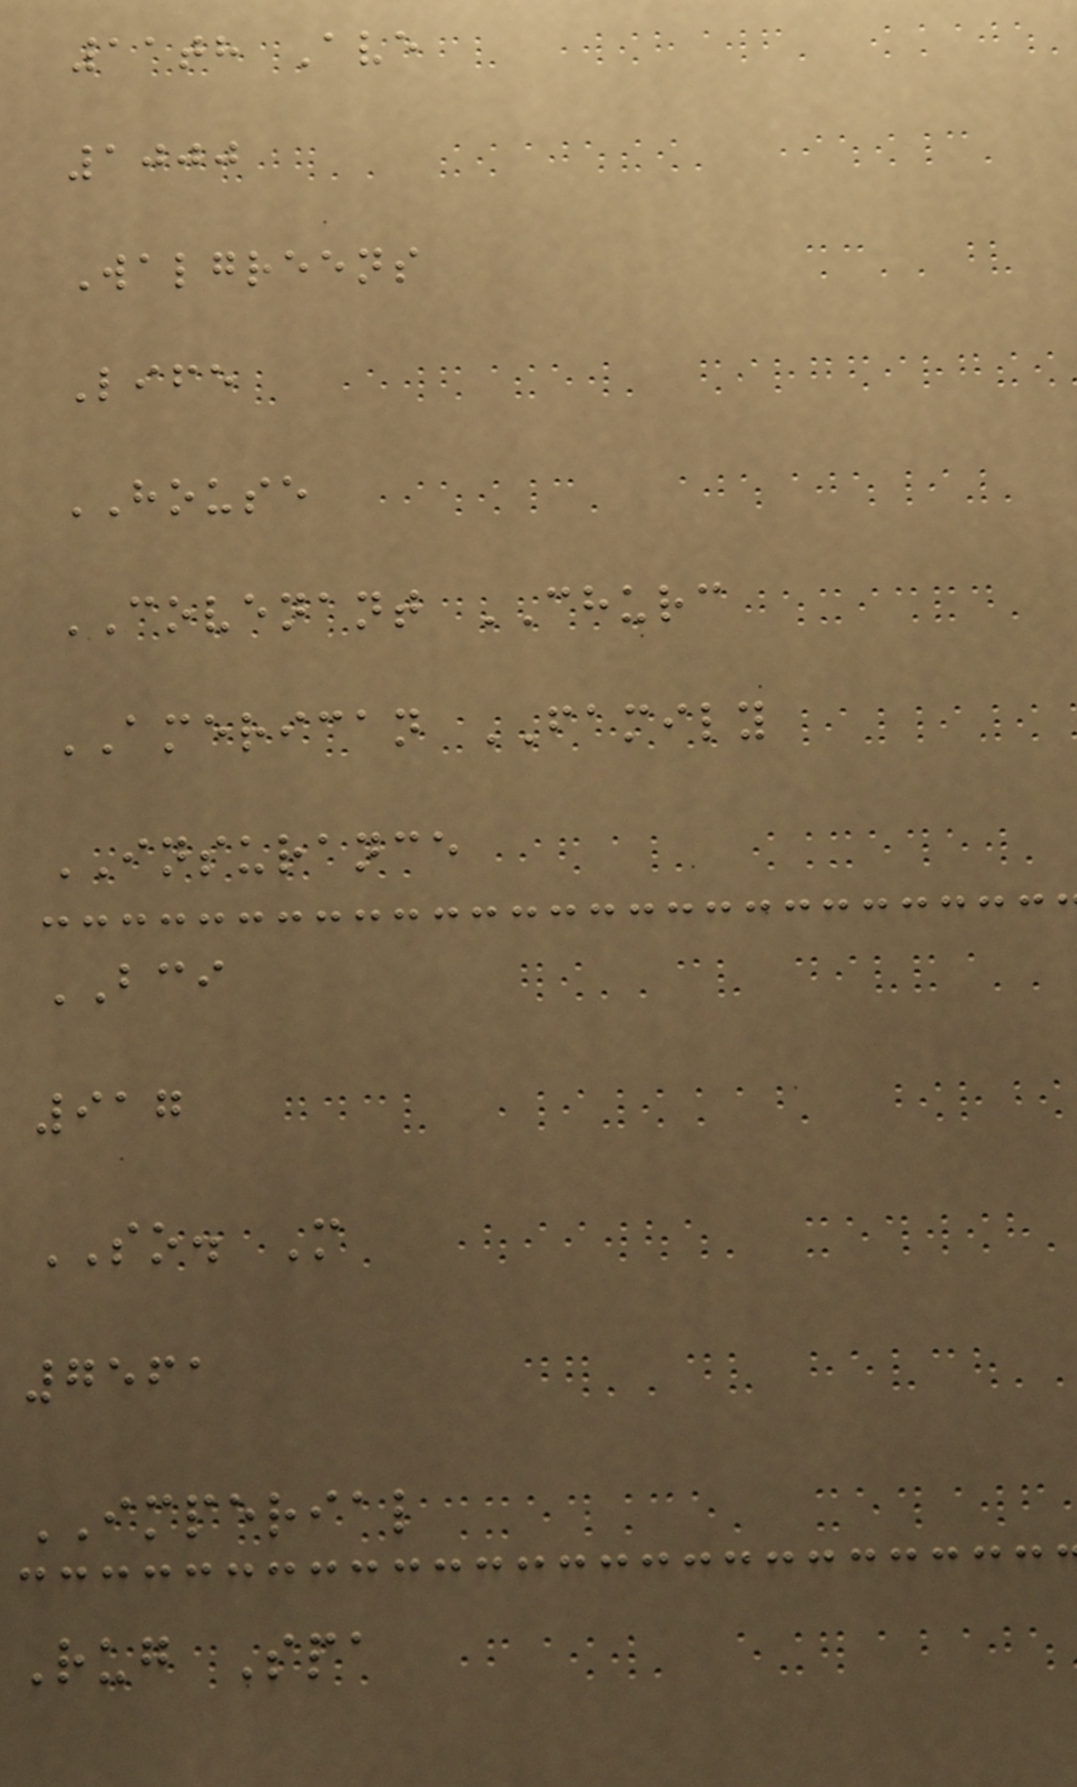11th Ave
1000
Walgreens
Life
HOUSE
COVENANT CHURC
AMERICAN FAMILY
INSURANCE
BCI
917
SO. M
7561
IMPERIAL
Rug Spa
